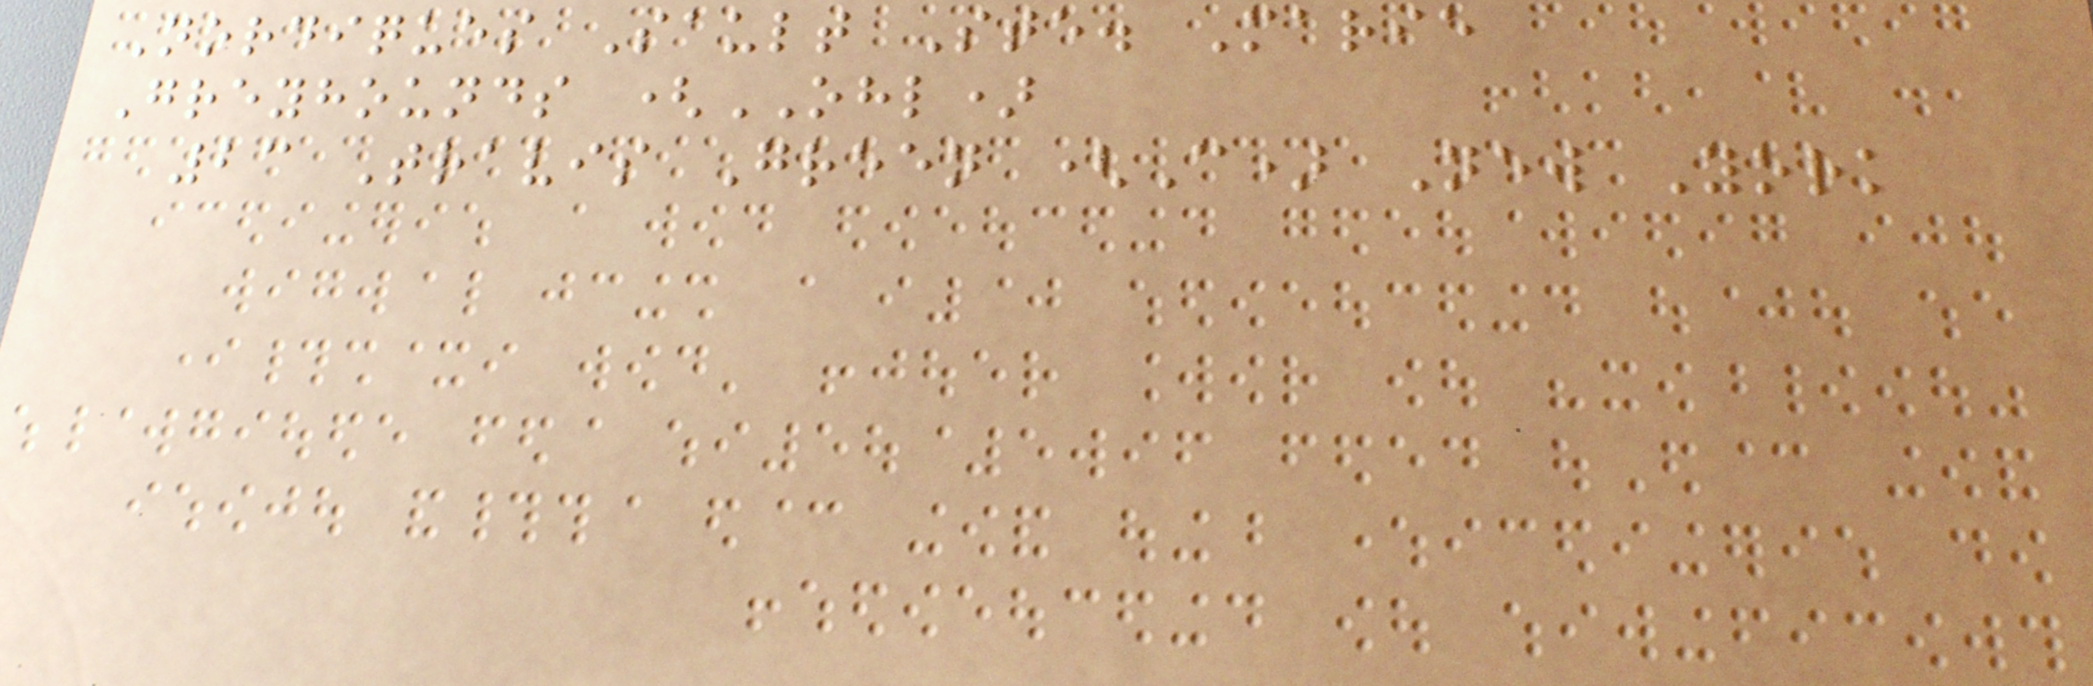Nordiques Sault Ste. Marie
Greyhounds (OHL)
23 Travis Green (C) New York
